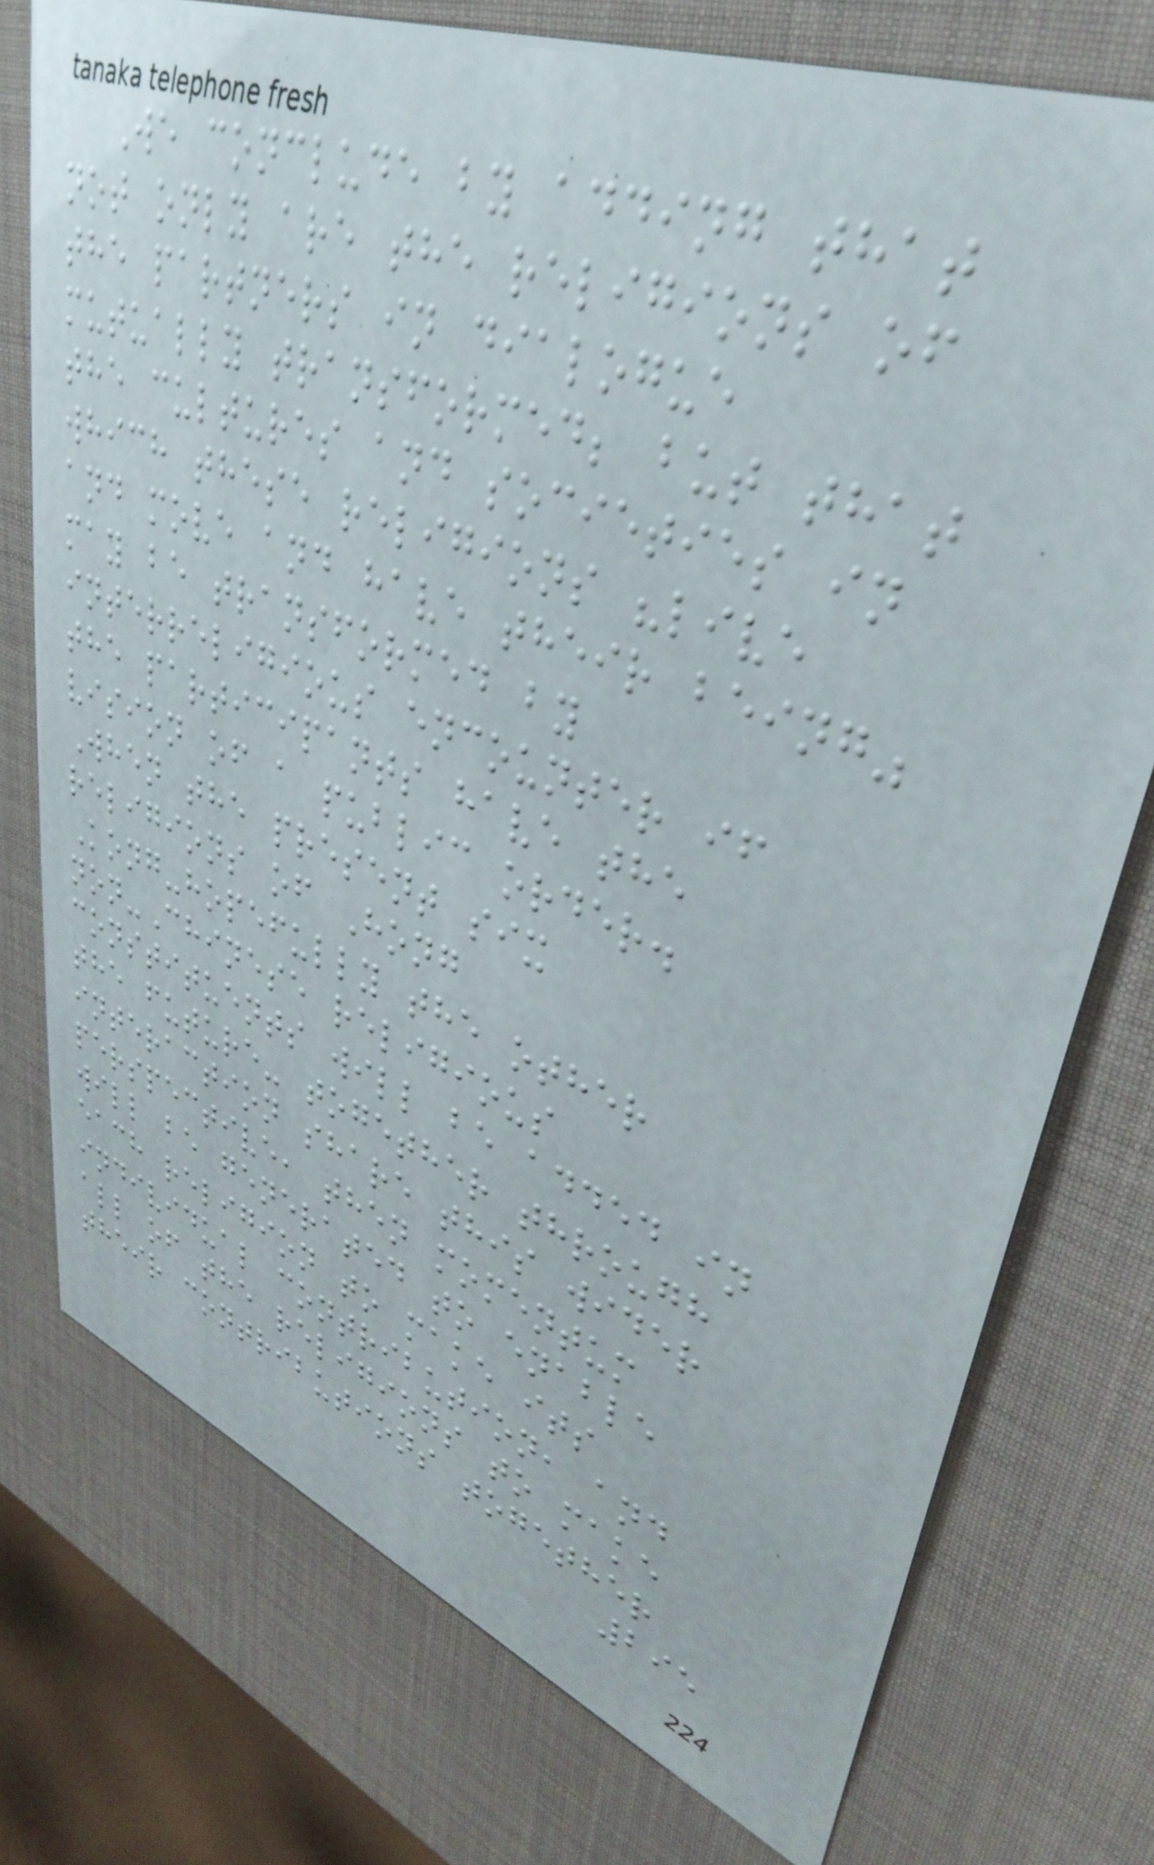We conclude by adding that
not only are the religions of
the partners in dialogue
mutually transformed; but that
the cultures and societies in
which these religions "live
and move and have their being"
may be transformed by
interreligious encounter if
the participants have the
vision of a public order.
When the present six
religions of Hong
Kong-hopefully the other
non-Chinese religious
constituents will be added in
the future- together through
interaction share this wider
perspective, then momentum
will be generated to enable
each religion to make its
individual contribution, and
all of the religions to make
their contributions together
295
